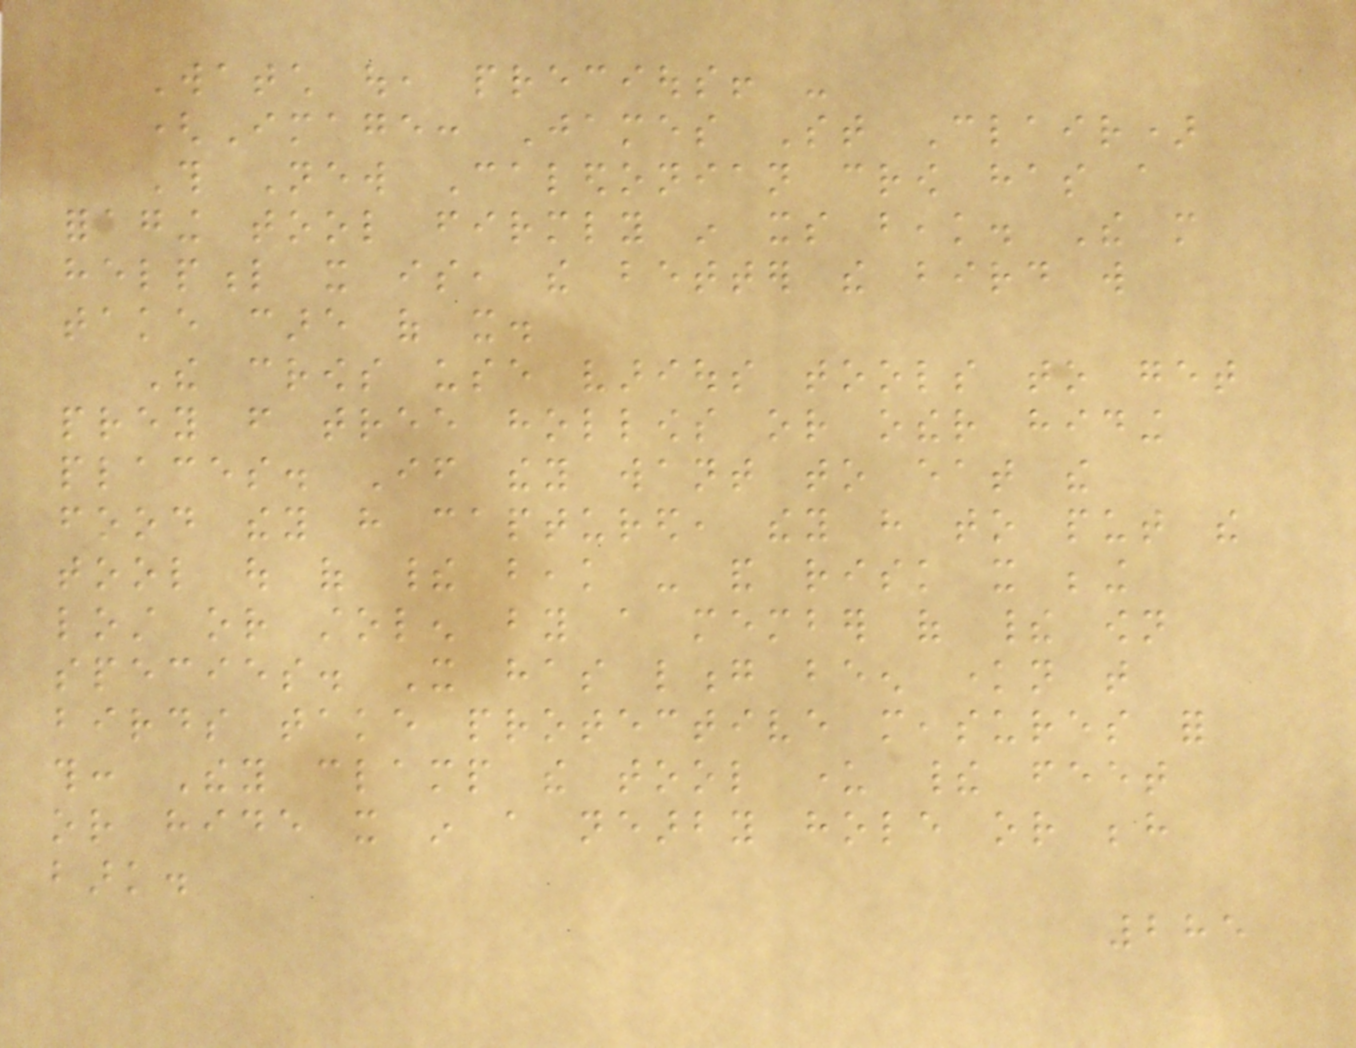Watch out, precious! -
(Image: James St Clair)
This New Caledonian crow has a
foraging tool firmly in its beak. The more
helpful it is, the better the bird will
take care of it.
The crows use various tools to get
prey from tree hollows or other hiding
places. If they want to eat the
food they have captured, they have to put the
tool out of their beak - and risk it being
lost or stolen by a member of their own
species. It has long been known that
birds take protective measures for
this: They clamp the tool under their feet
or hide it in a nearby hole or behind
bark.
285
